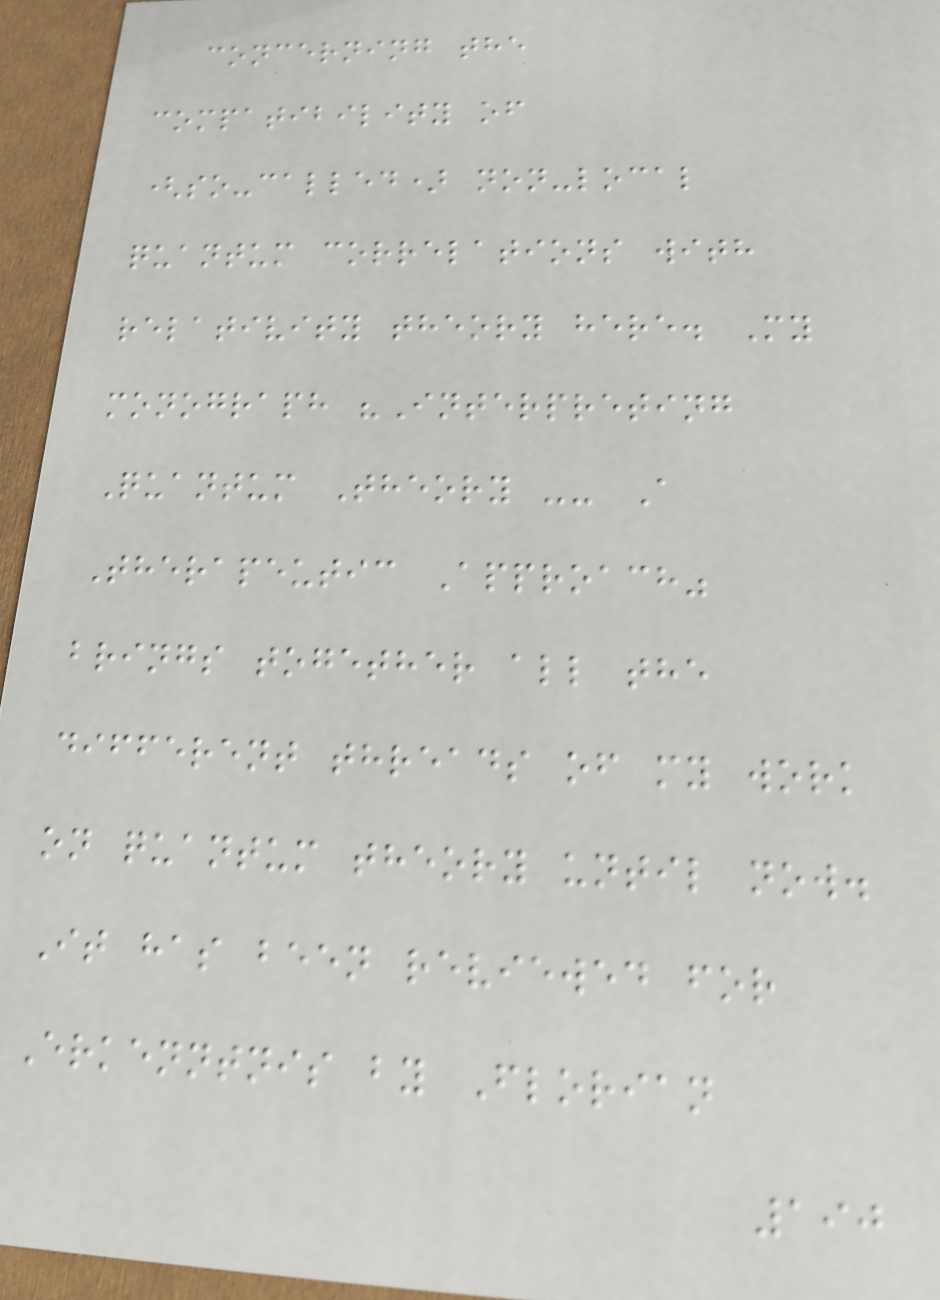concerning the
compatibility of
(so-called) non-local
quantum correlations with
relativity theory here. My
monograph "Interpreting
Quantum Theory -- A
Therapeutic Approach"
brings together all the
different threads of my work
on quantum theory until now.
It has been reviewed for
Erkenntnis by Florian
190
